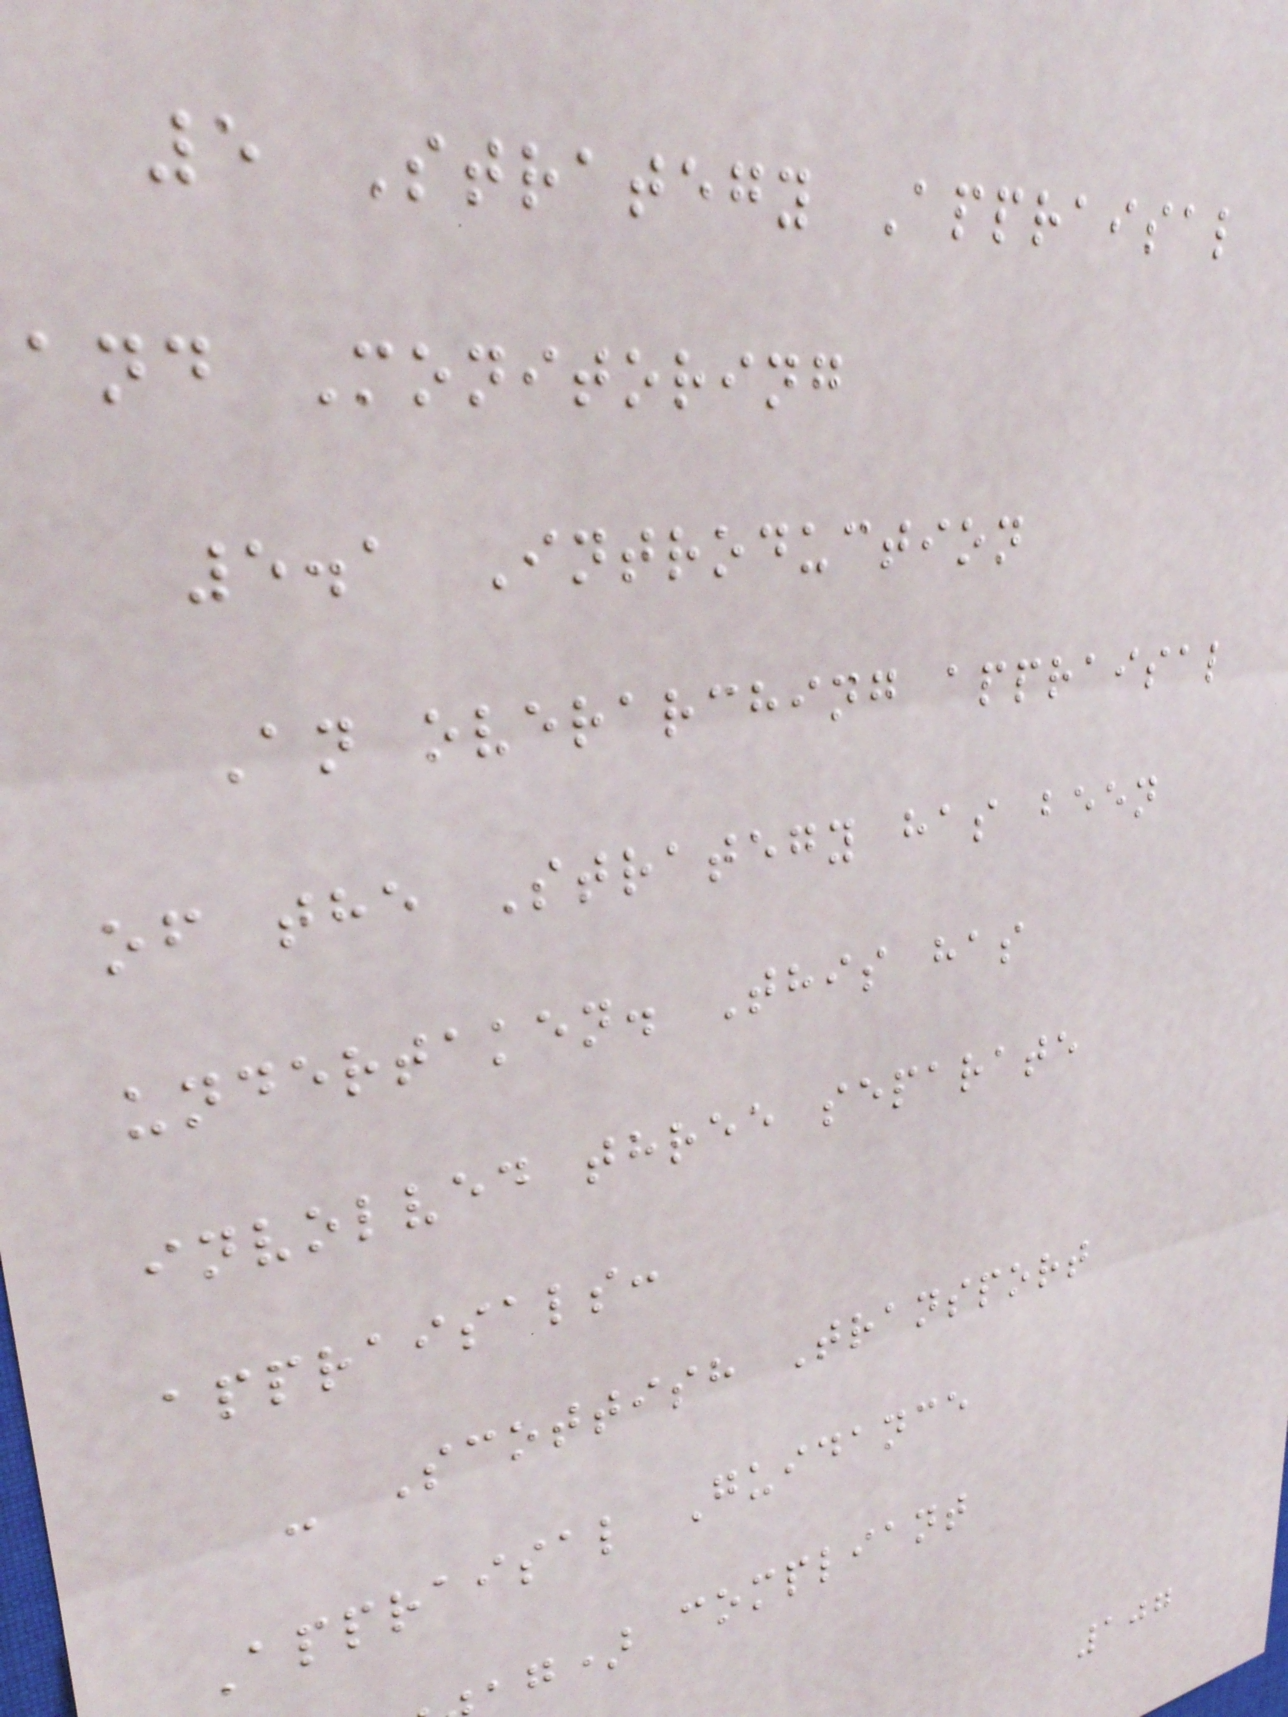5 Strategy Appraisal
and Monitoring
5.1 Introduction
An overarching appraisal
of the Strategy has been
undertaken. This has
involved three separate
appraisals:
- Scottish Transport
Appraisal Guidance
g) compliant
107
